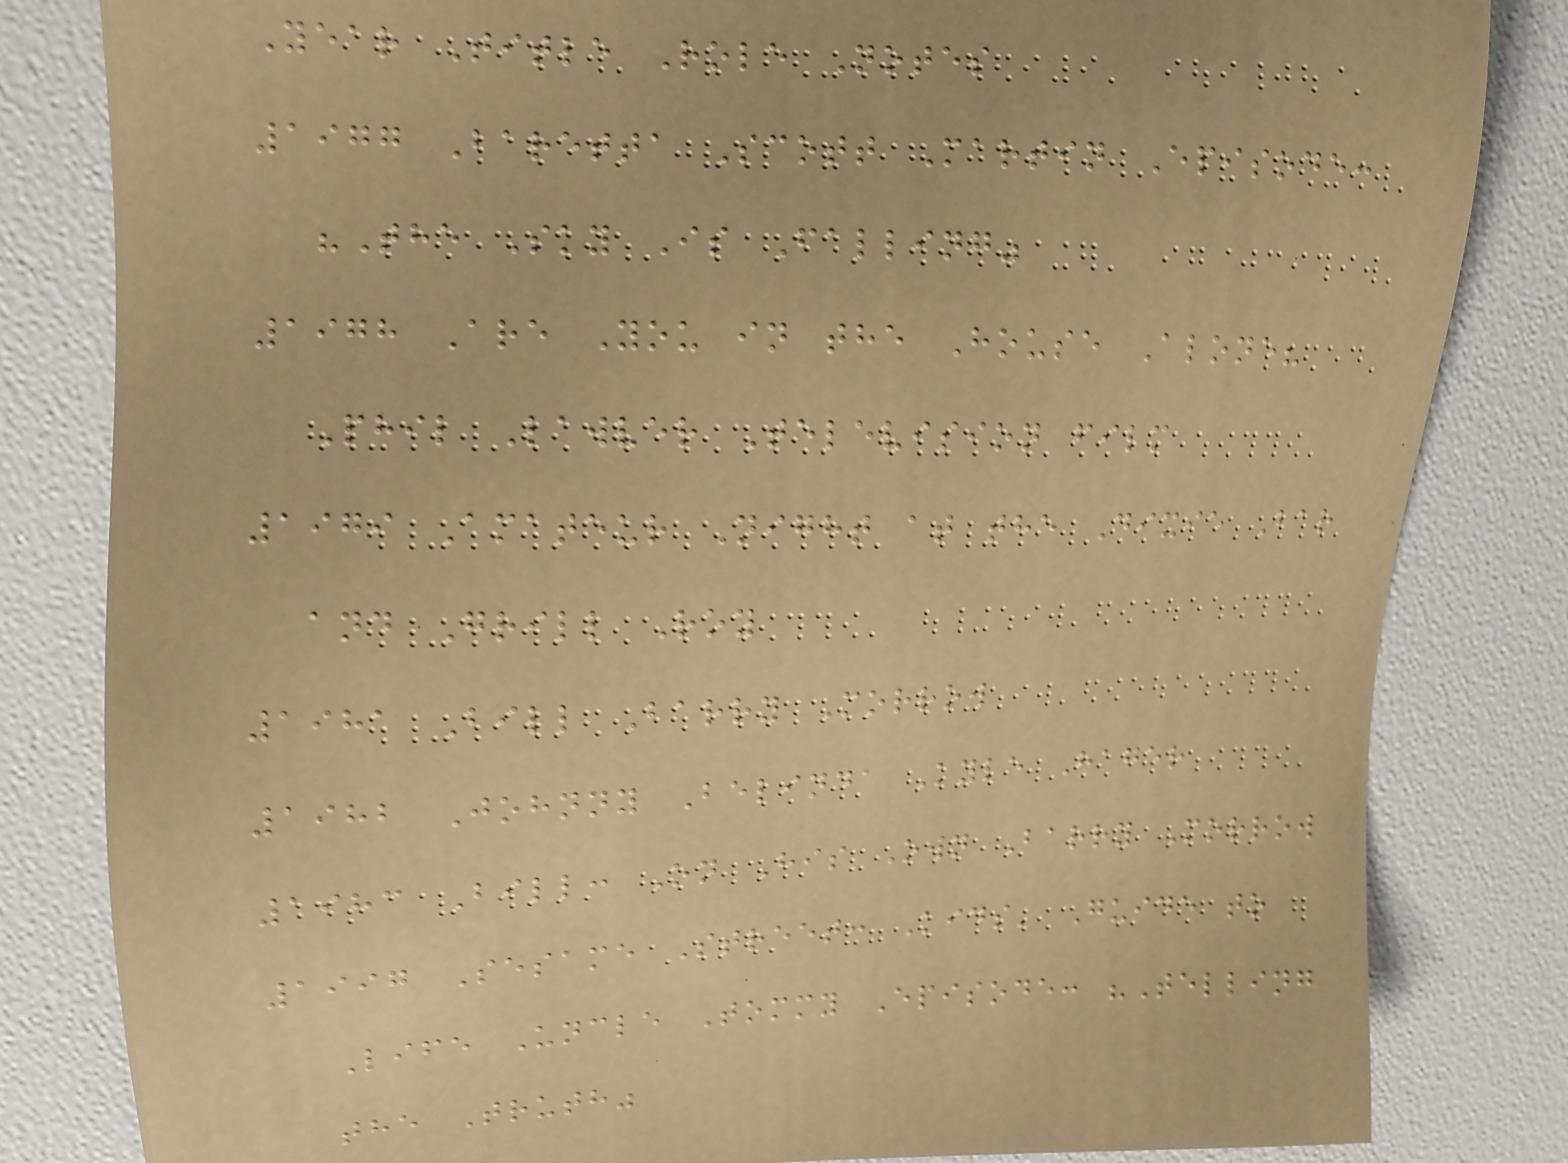Year Title Role Notes
1977 Baretta Scott Martin Episode:
"The Sky Is Falling"
1978 Are You in the House Alone?
Phil Lawver Television film
1979 Amateur Night at the Dixie Bar
and Grill Roy
1981 Bill Barry Morrow
1982 Johnny Belinda Kyle Hager
1983 Bill: On His Own Barry Morrow
1997 Sesame Street: Kids' Guide to
Life Uncle Tommy Episode: "Telling
the Truth"
